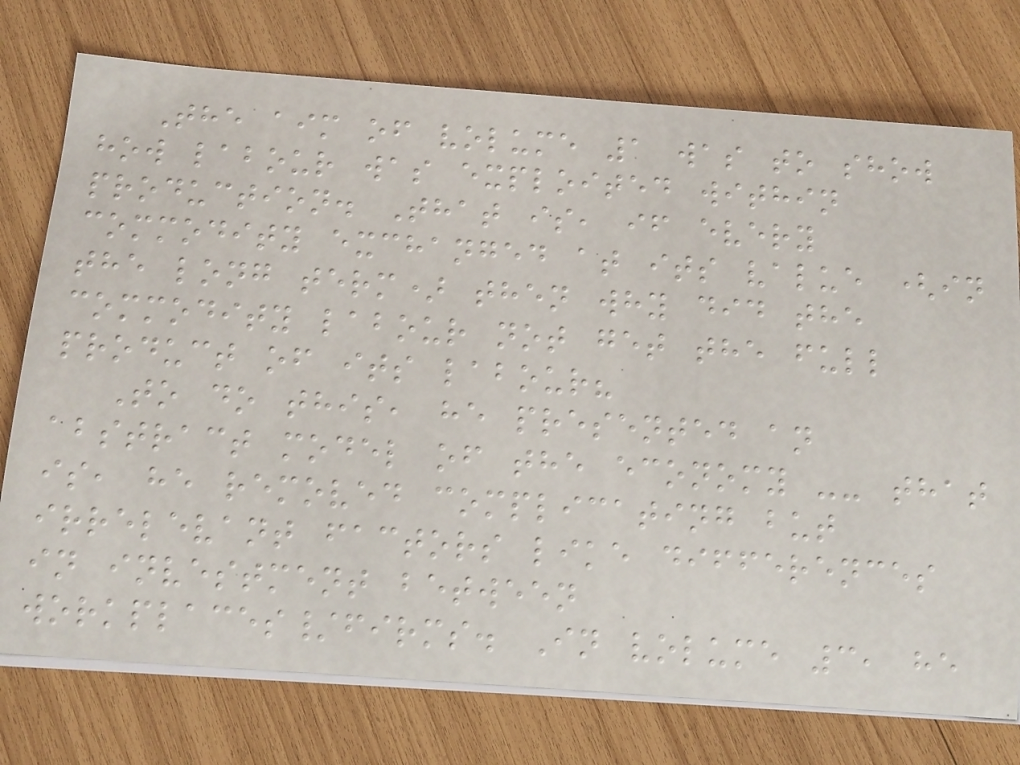The aim of volume 1 was to show
how labour was exploited within
production. That is, if every
commodity exchanged at its value (in
the long term) then why did the
commodity labour not get the full
product of its labour?
To do this, he presented an
abstract model of the economy -- that
is, he removed complicating but
irrelevant factors like differences
in investment between
workplaces/firms. In volume 3, he
